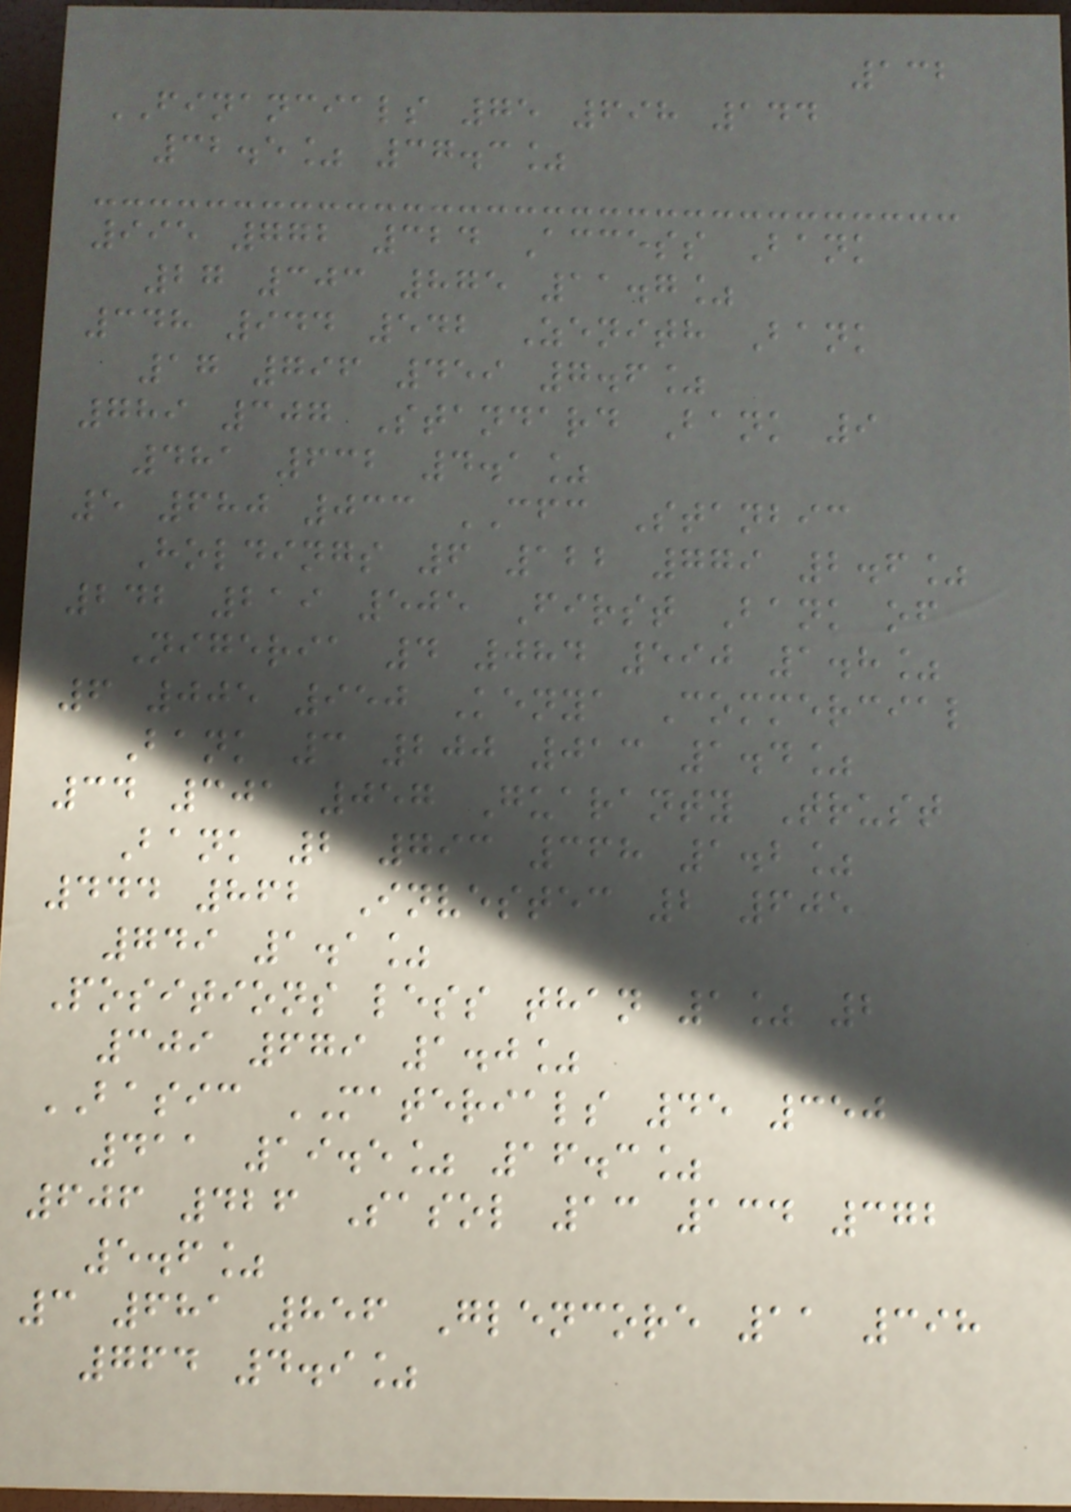132
FINANCIALS 75 698 144
32.5% 37.3%
995 772 324 Access Bank
27 303 875 11.7%
348 944 542 Zenith Bank
17 796 459 7.6%
789 307 Standard Bank 9
481 632 4.1%
5 680 033 CFC Stanbic
Holdings 6 122 779 2.6%
242 219 505 First Bank of
Nigeria 4 084 590 1.8%
6 005 950 Kenya Commercial
Bank 3 200 013 1.4%
34 301 057 Guaranty Trust
Bank 2 793 368 1.2%
444 862 Investec 2 605
749 1.1%
Positions less than 1% 2
309 679 1.0%
BASIC MATERIALS 45 350
411 19.5% 16.3%
606 426 Sasol 13 134 372
5.6%
3 681 856 Glencore 11 398
764 4.9%
